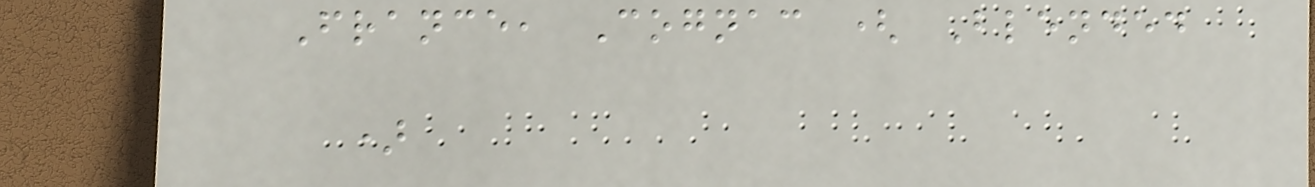France, Cognac ( Blended
)
